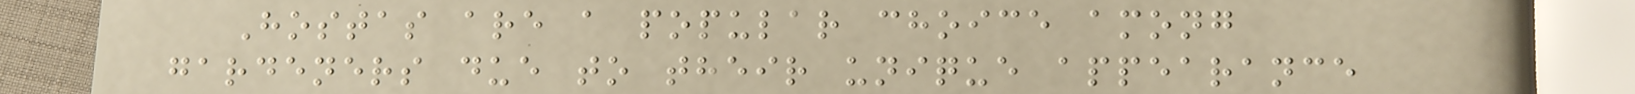Hostas are a popular choice among
gardeners due to their unique appearance
